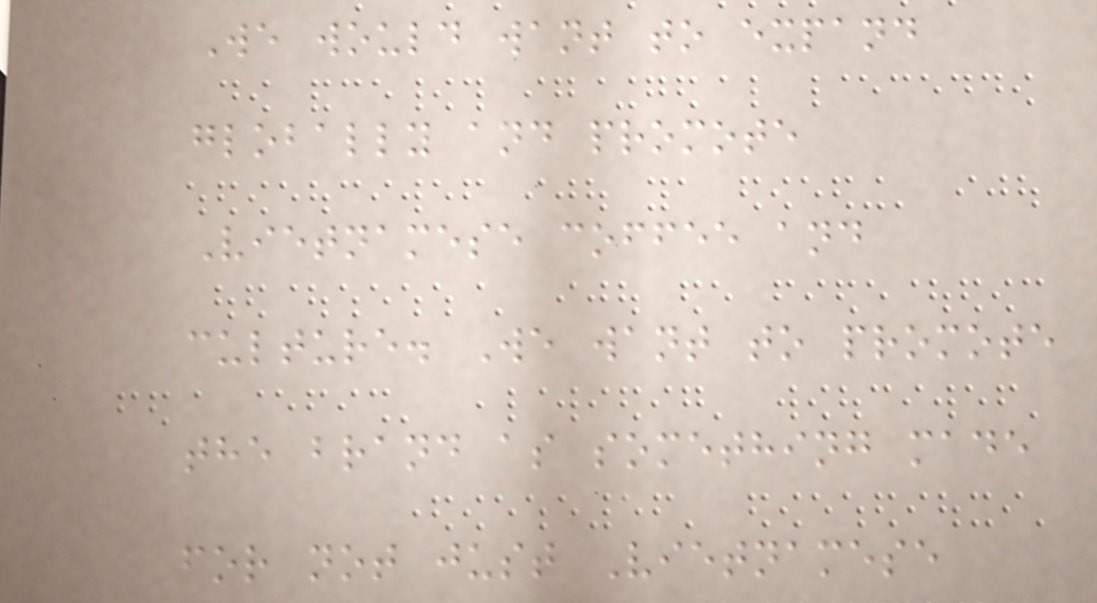We would want to expand
globally and promote
Vietnamese coffee and
culture. We want to promote
the brand as something made
for not just Vietnamese
